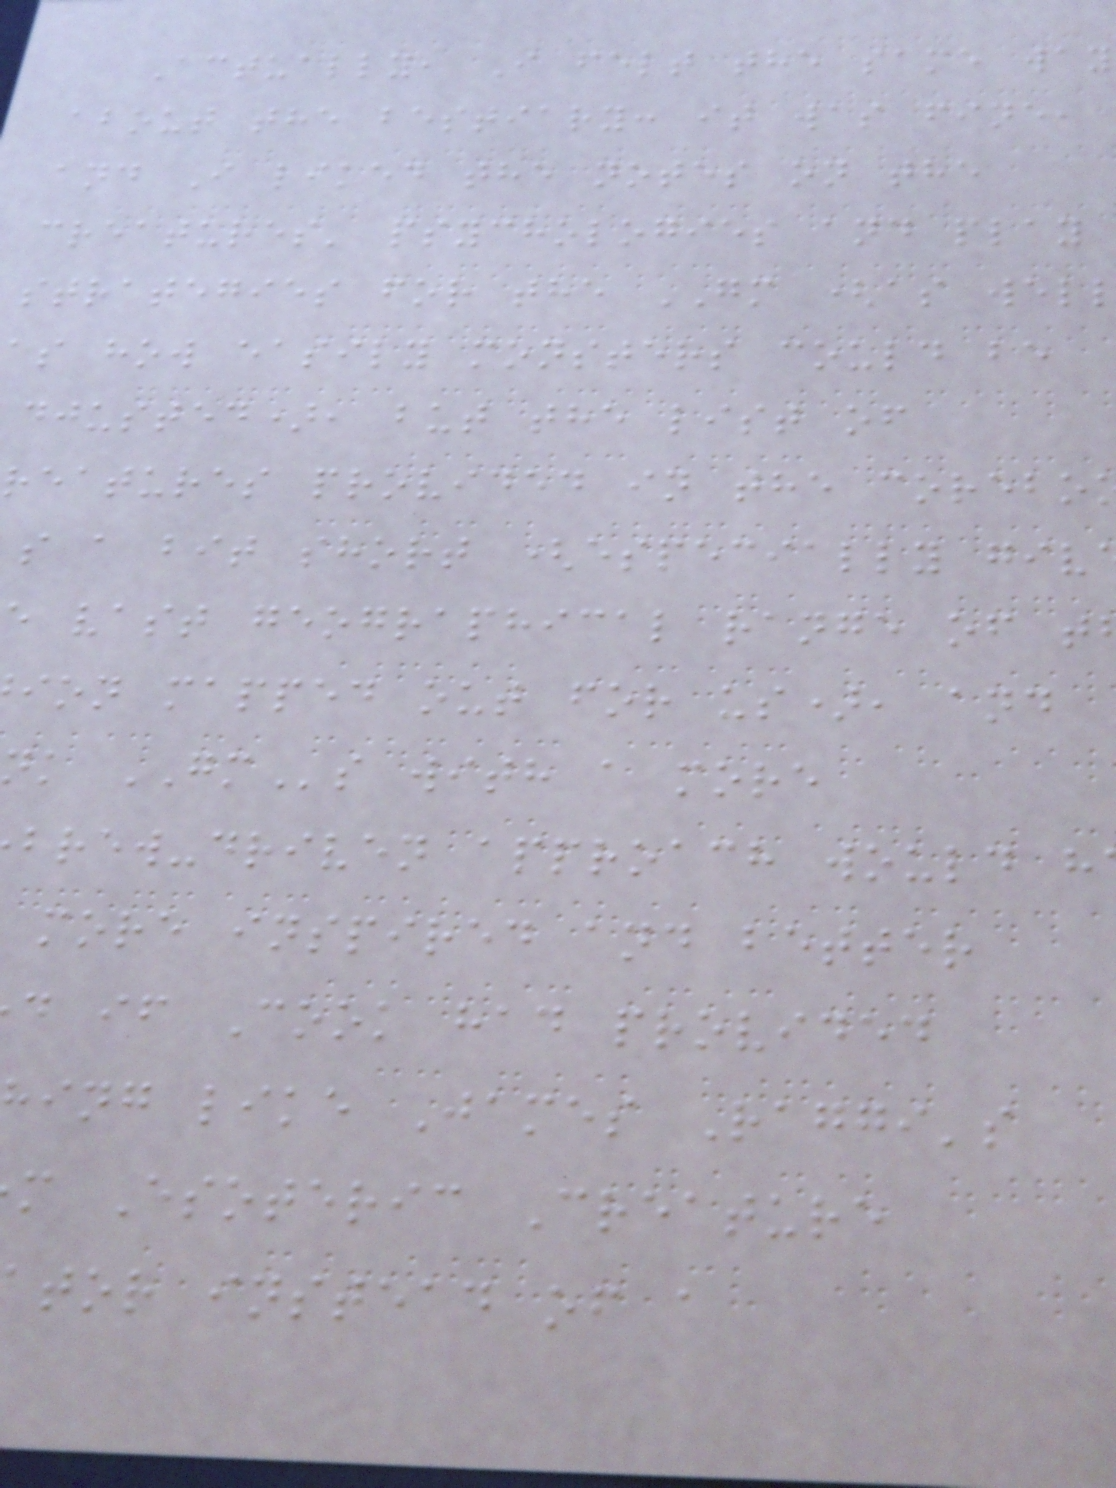Actually, I felt the same way
about the bestiary: it was fine,
and I liked the notes on the
creatures' psychologies and play
strategies for the GM (as wel
as how easily monsters could be
djusted), but the list of
reatures provided in the corebo
s a bit short (especially giv
e vast geographical range of t
ion mapped out for us), and
k GMs with a more
brew-driven approach would h
more inspired and better
d if Cook had provided
ing like James Raggi's
m Esoteric Creature
tor instead of a
